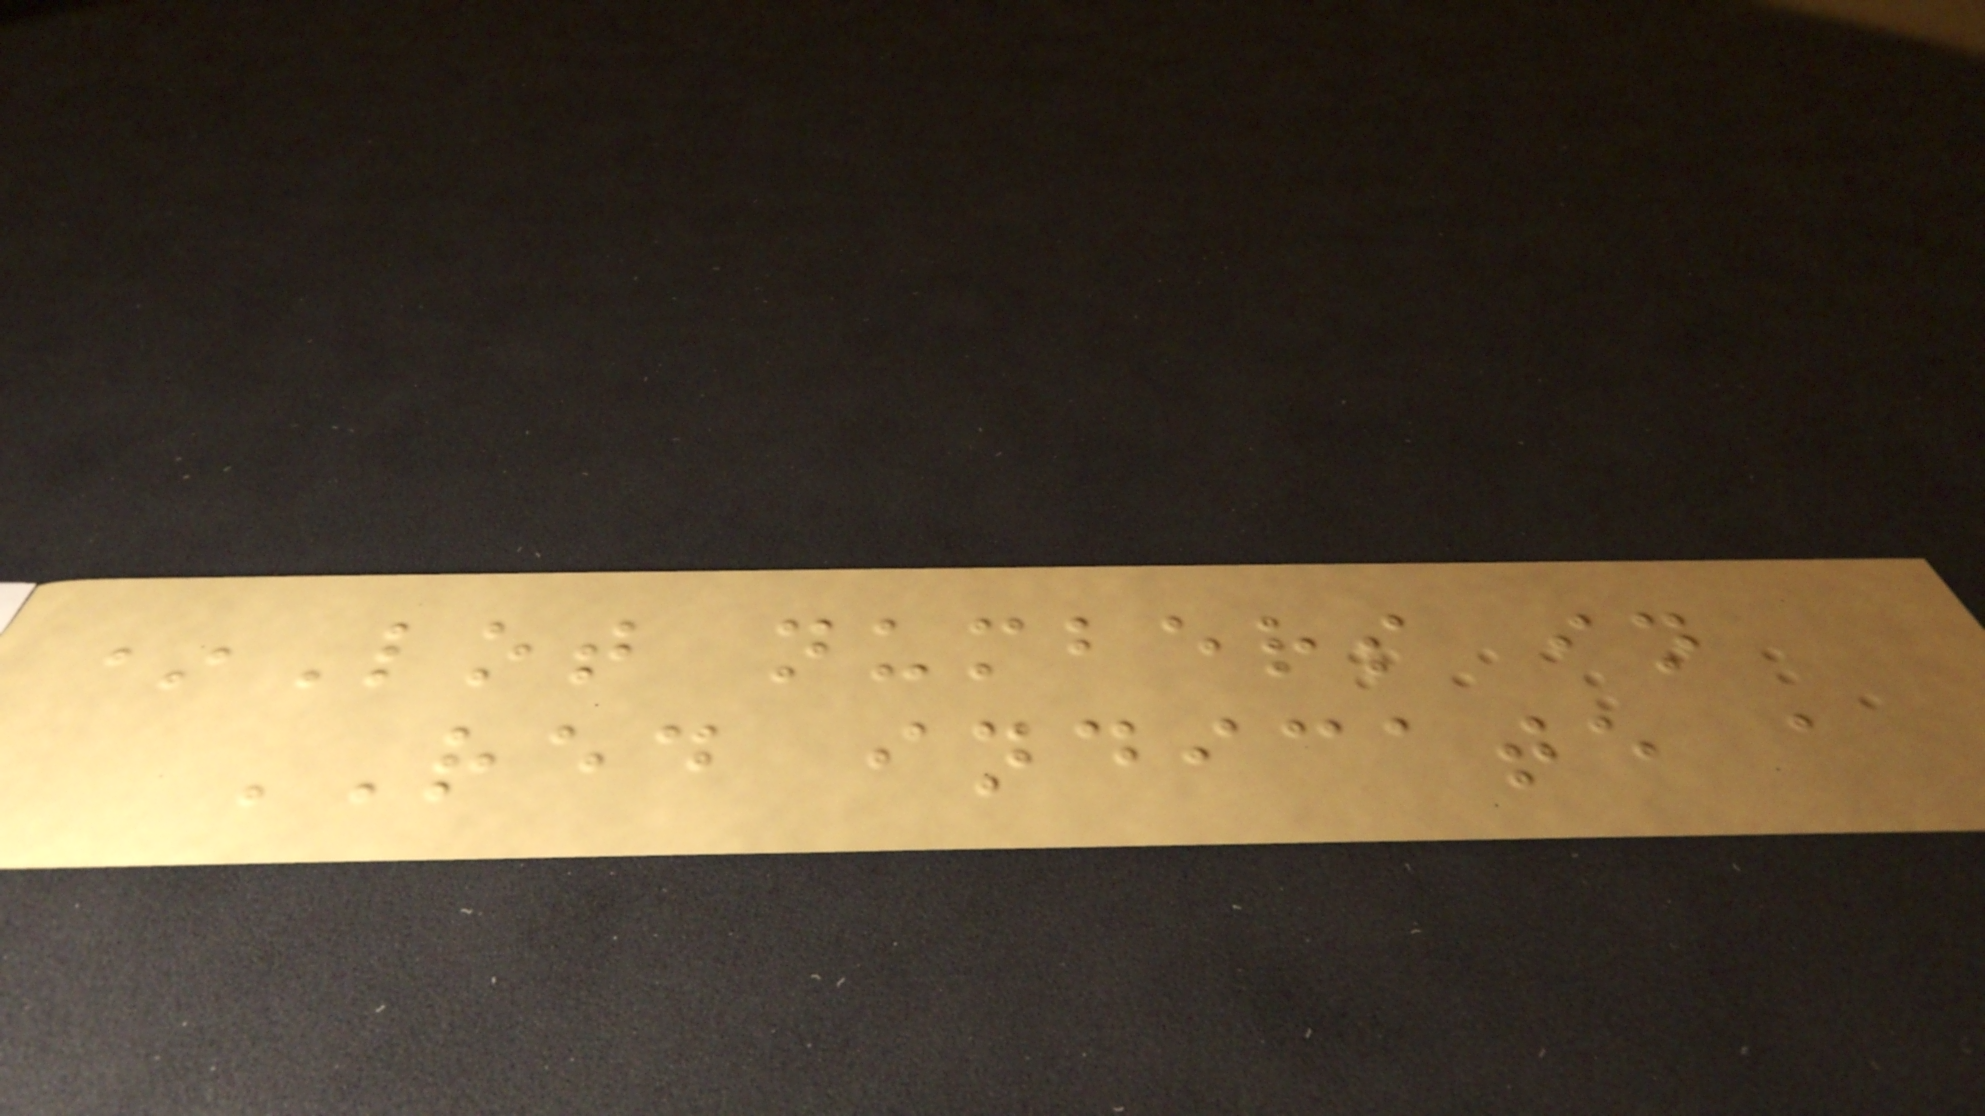*Lot numbers in
RED indicate a
